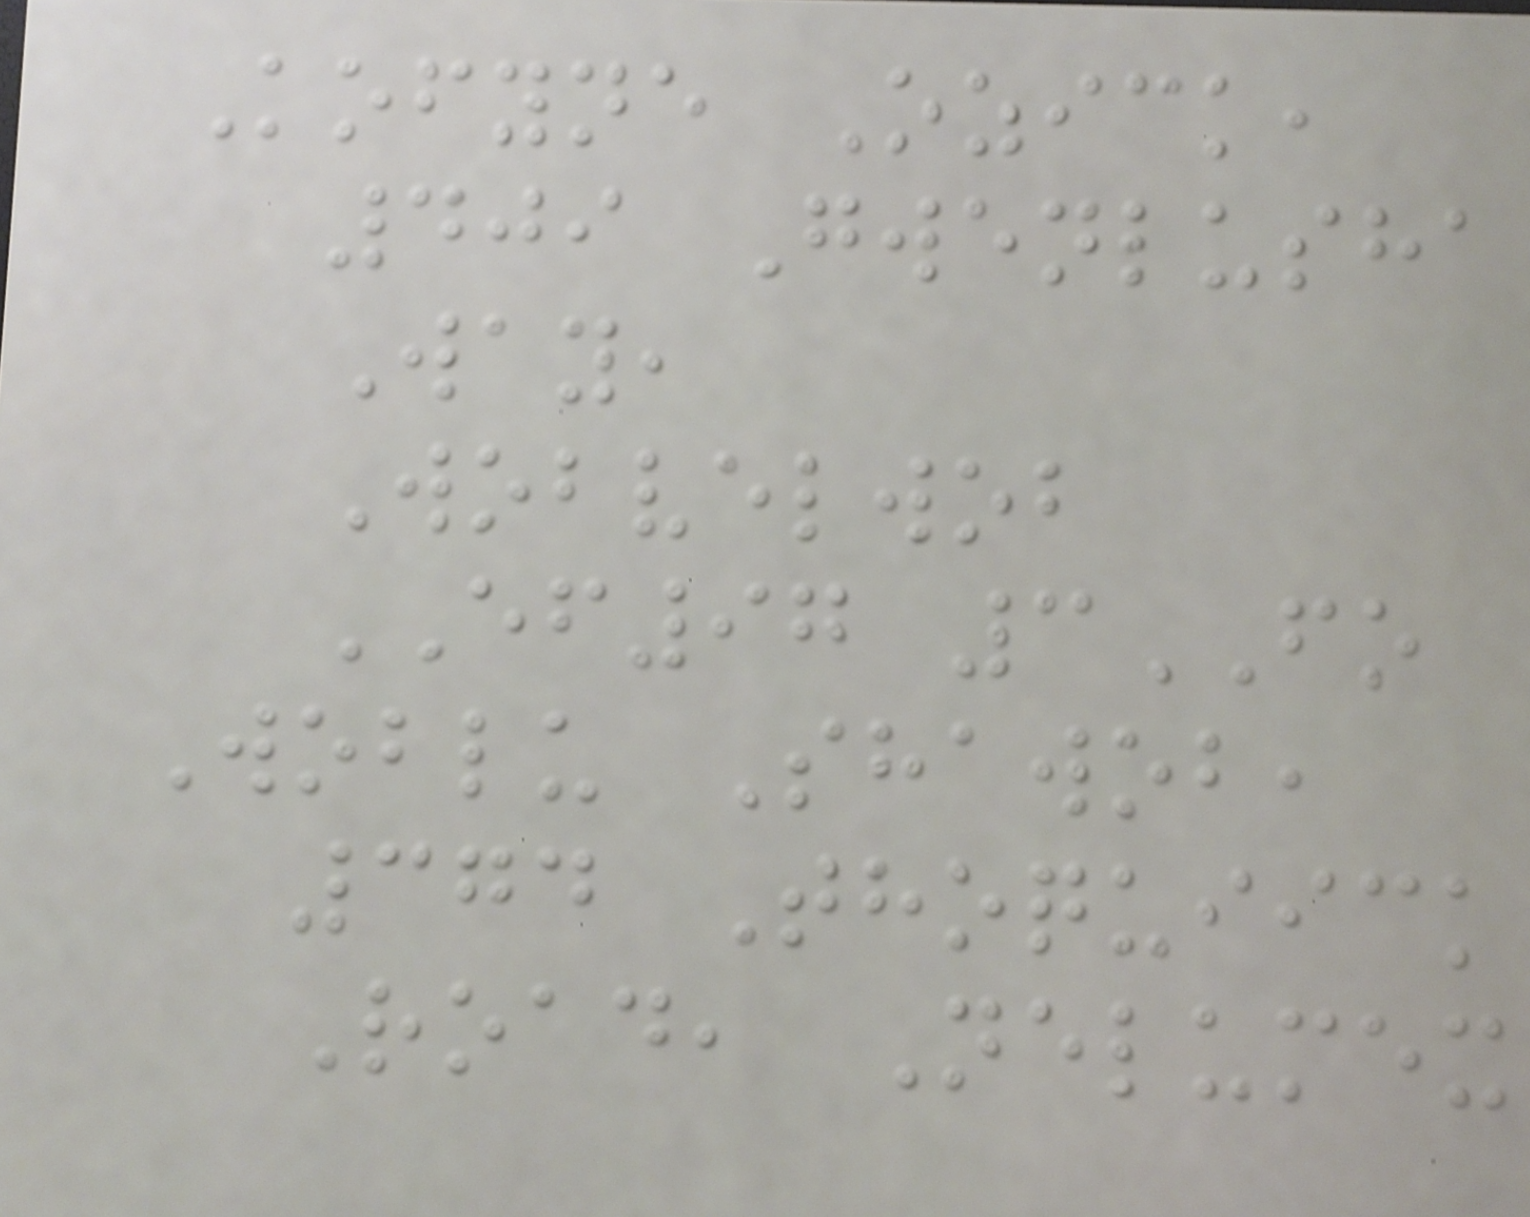Kofyne Ozick,
409 Gwenlusha
Way,
Wobvelwob
EF97 3FO
Woblu Shawob,
374 Thoquiick
Road, Nelumex
